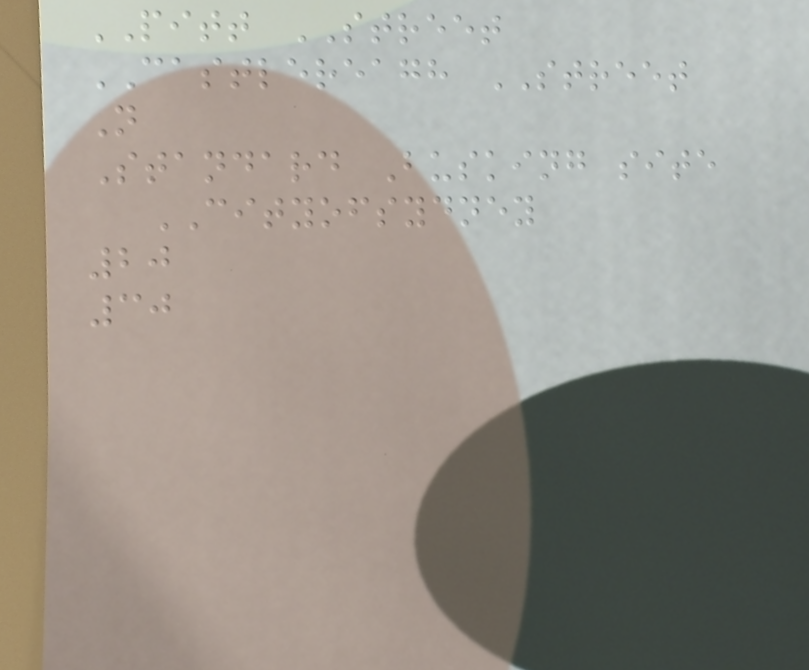PITT STREET
CASTLEREAGH STREET
N
Standard Busking site
CITYOFSYDNEY
20
30
